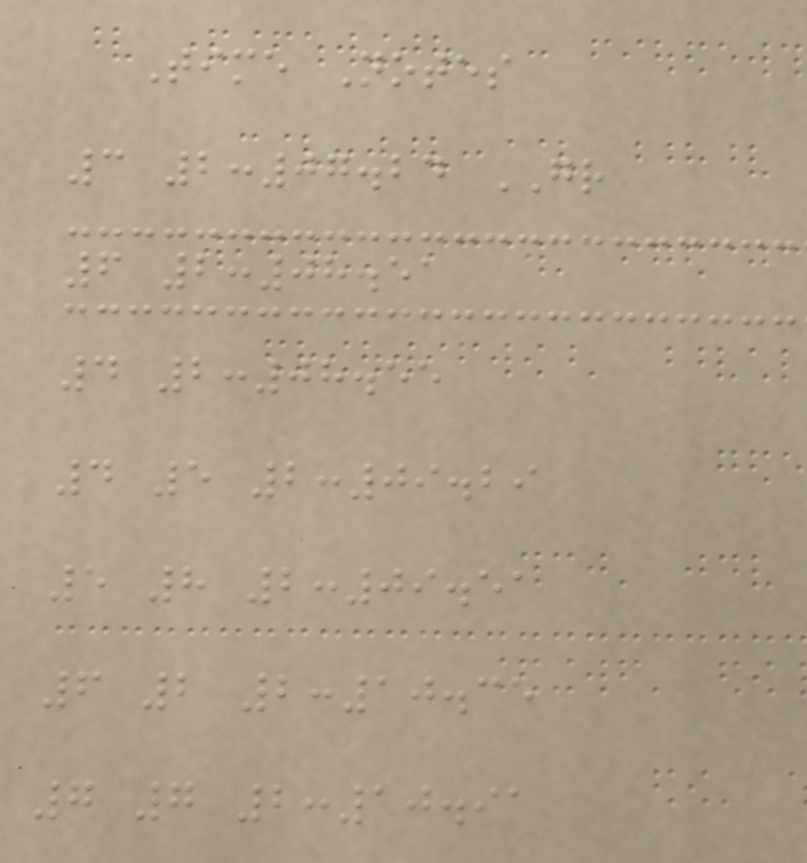Time Notes
3 2:07.24 GR
6 2:08.51
4 2:08.55
4 5 2:09.29
5 8 2:09.51
6 2 2:10.35
7 7 2:10.91
